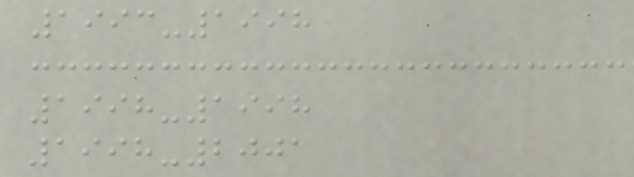1993-1998
1998-1998
1998-2001
